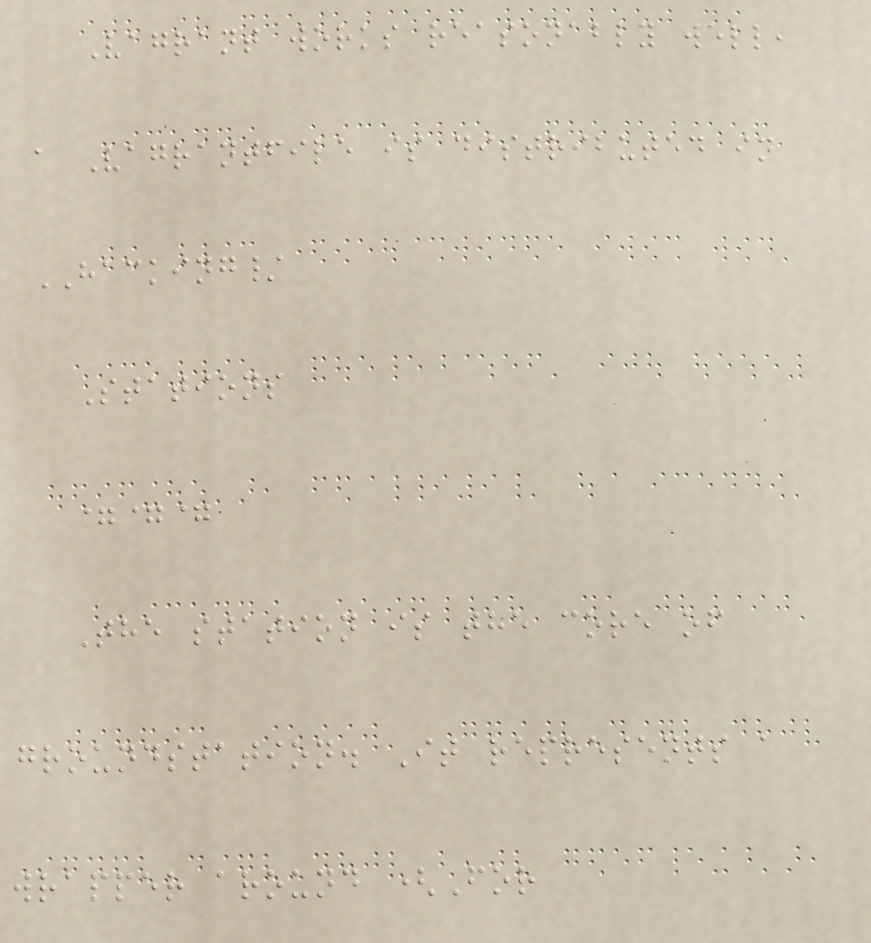Vagrant works reasonably well,
a Vagrantfile is distributed in
HACKING/
Stations
===
The station is the core of
groundstation. It represents a
wrapper around (For
